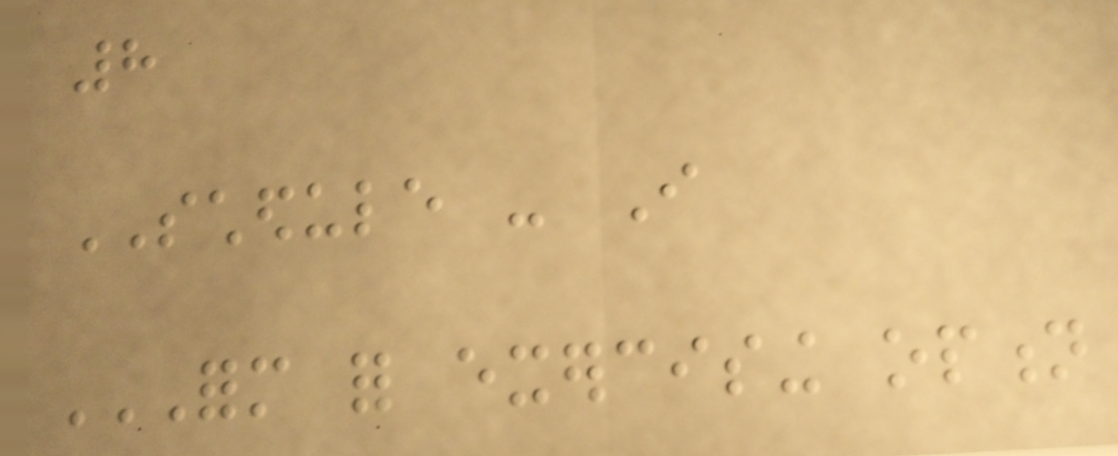8
SCHEDULE - I
FORM FOR EXERCISING OPTION
